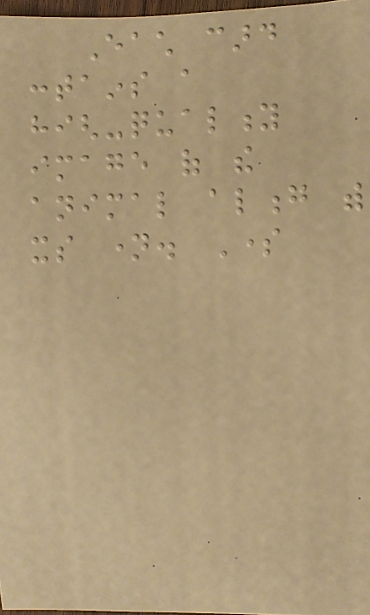Each card
contains a
high-quality
image of the
animal along with
its name. Some
